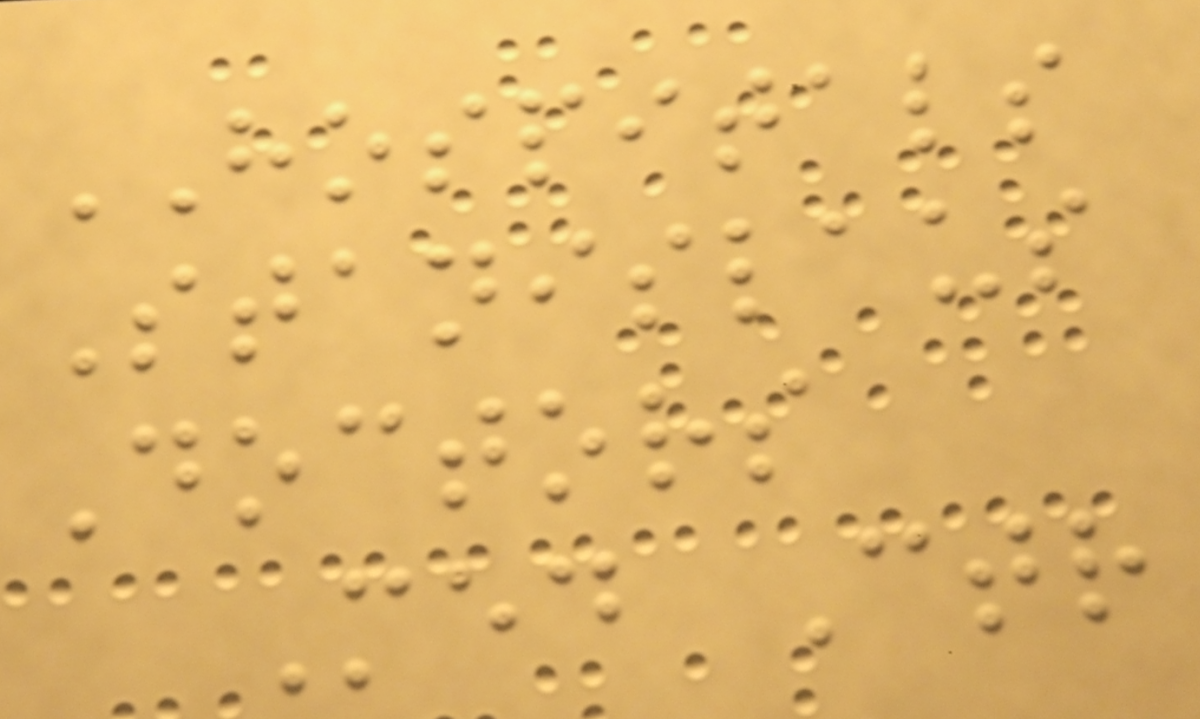HOSPITALS
Stanislaus
Doctors
Med Ctr
